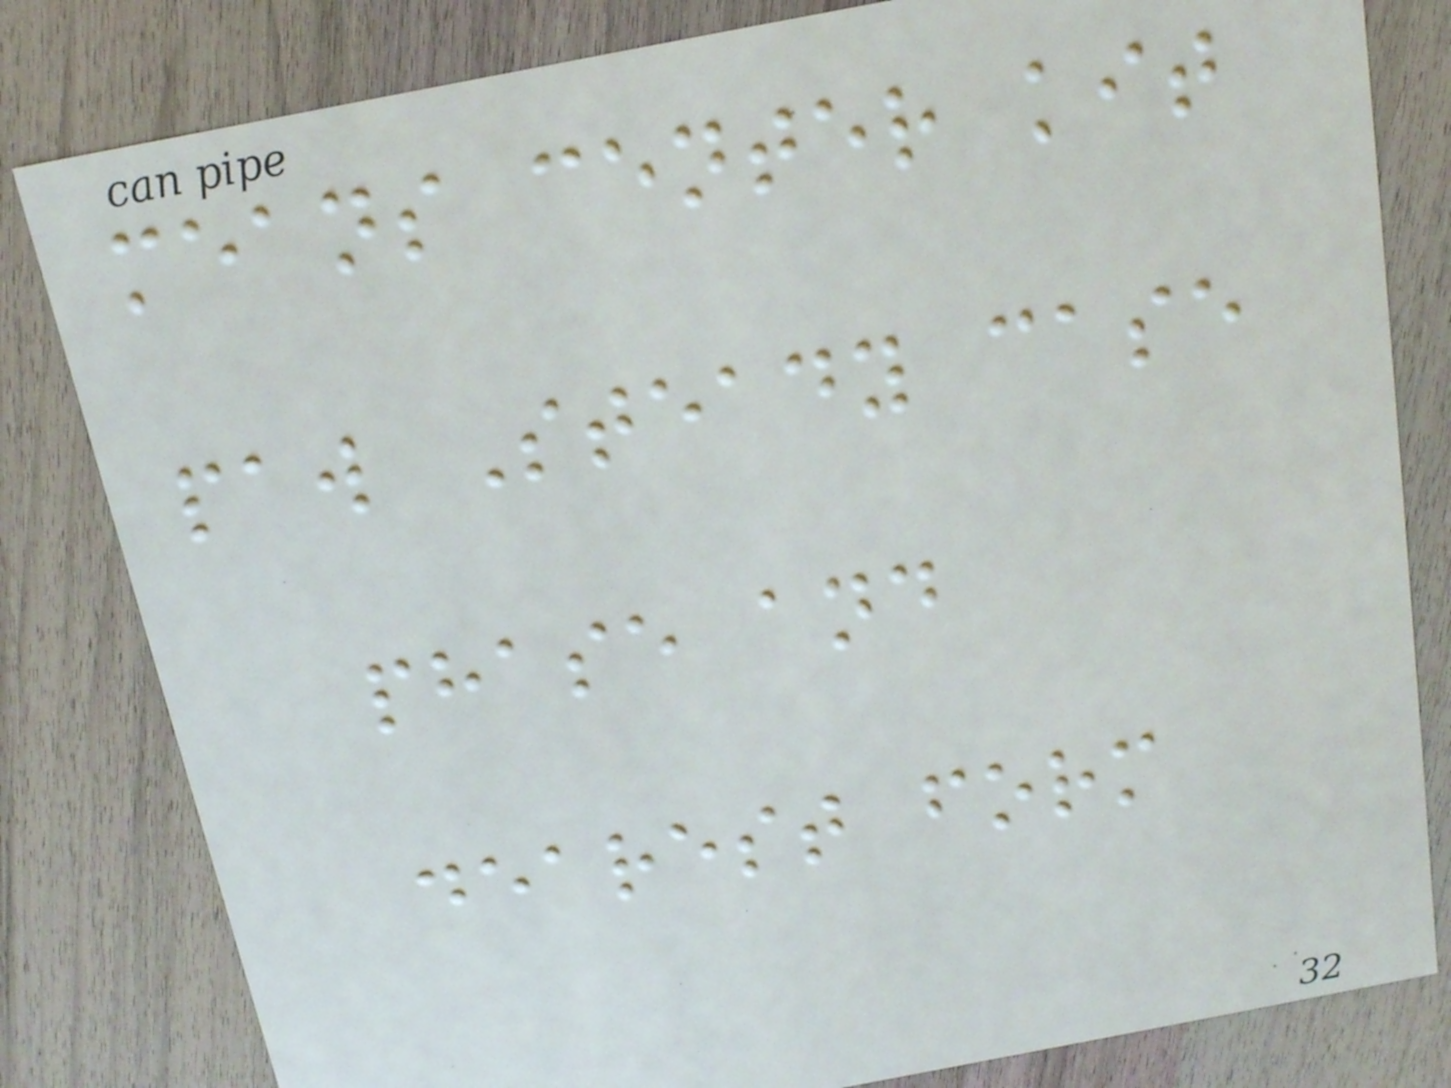means center kit
paw Steady case
phase and
dearest form
